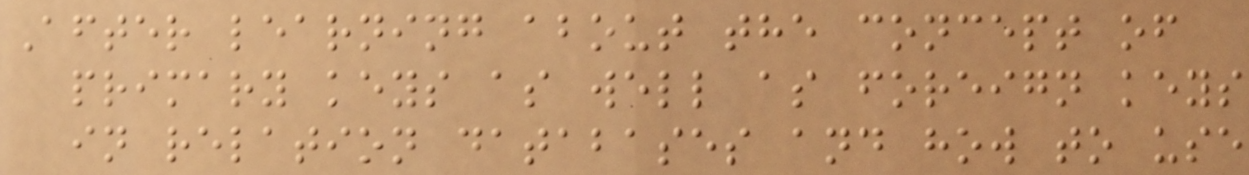After learning about the concept of
primary keys as well as foreign keys
in relation databases and how to use
